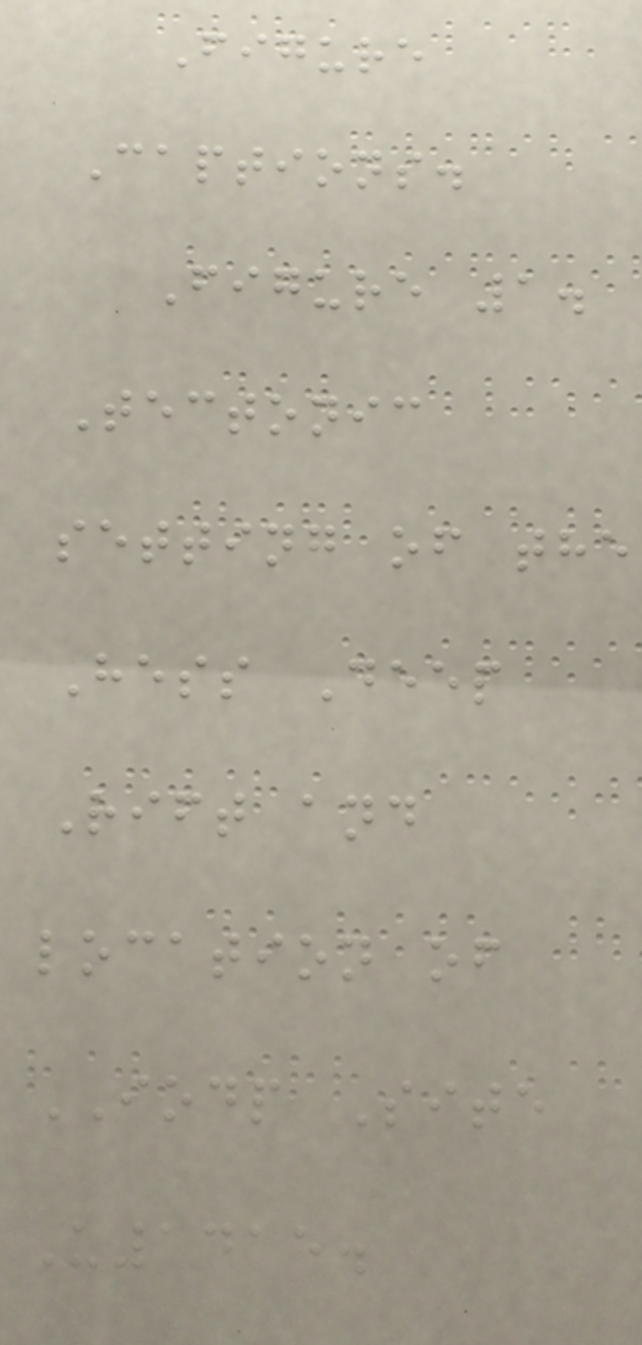Figure
Captions.
Figure 1.
Tectonic
setting of the
Hess Deep
Rift and
location of
IODP Site
U1415.
